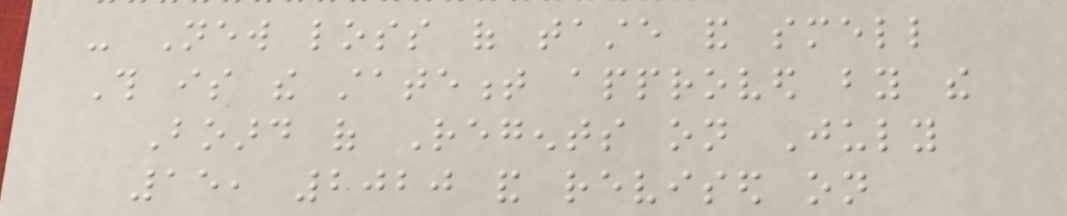- New loss of taste and smell
This is the statement approved by the
Board of Regents on July
15, 2020 and revised on
